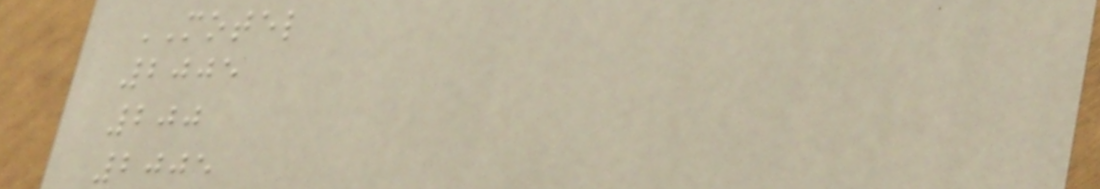MOTEL
2005
200
2005
